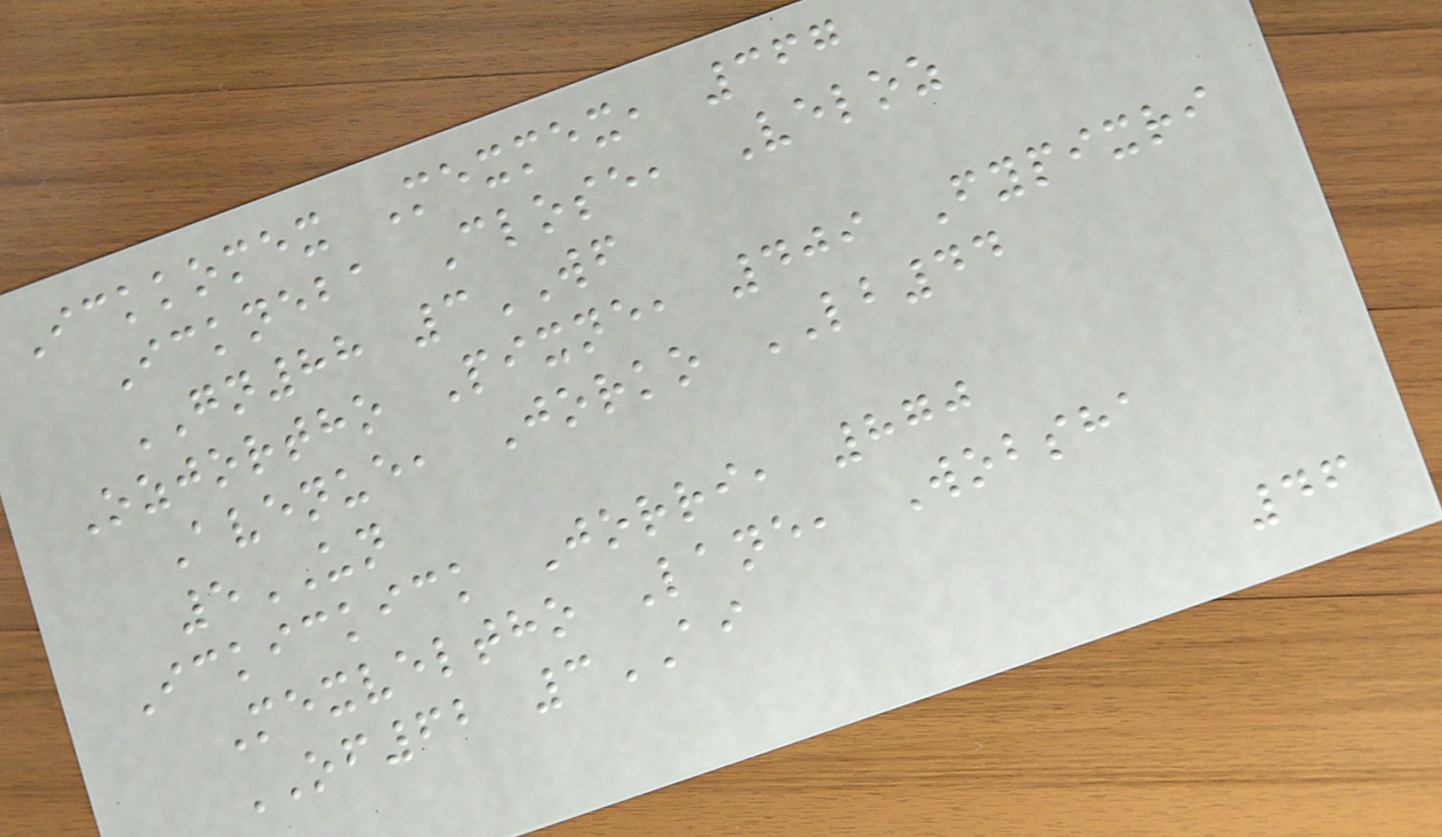Ickkomex Mexmex, 367
Ickneba Close, Veloz
GN88 3WF
Ozjortho Pixne, 409 Fypixri
Avenue, Jorko LB44
5UN
Ickickick Jorri, 870
Mexveltho Lane, Wobsha
OF62 3AI
46
